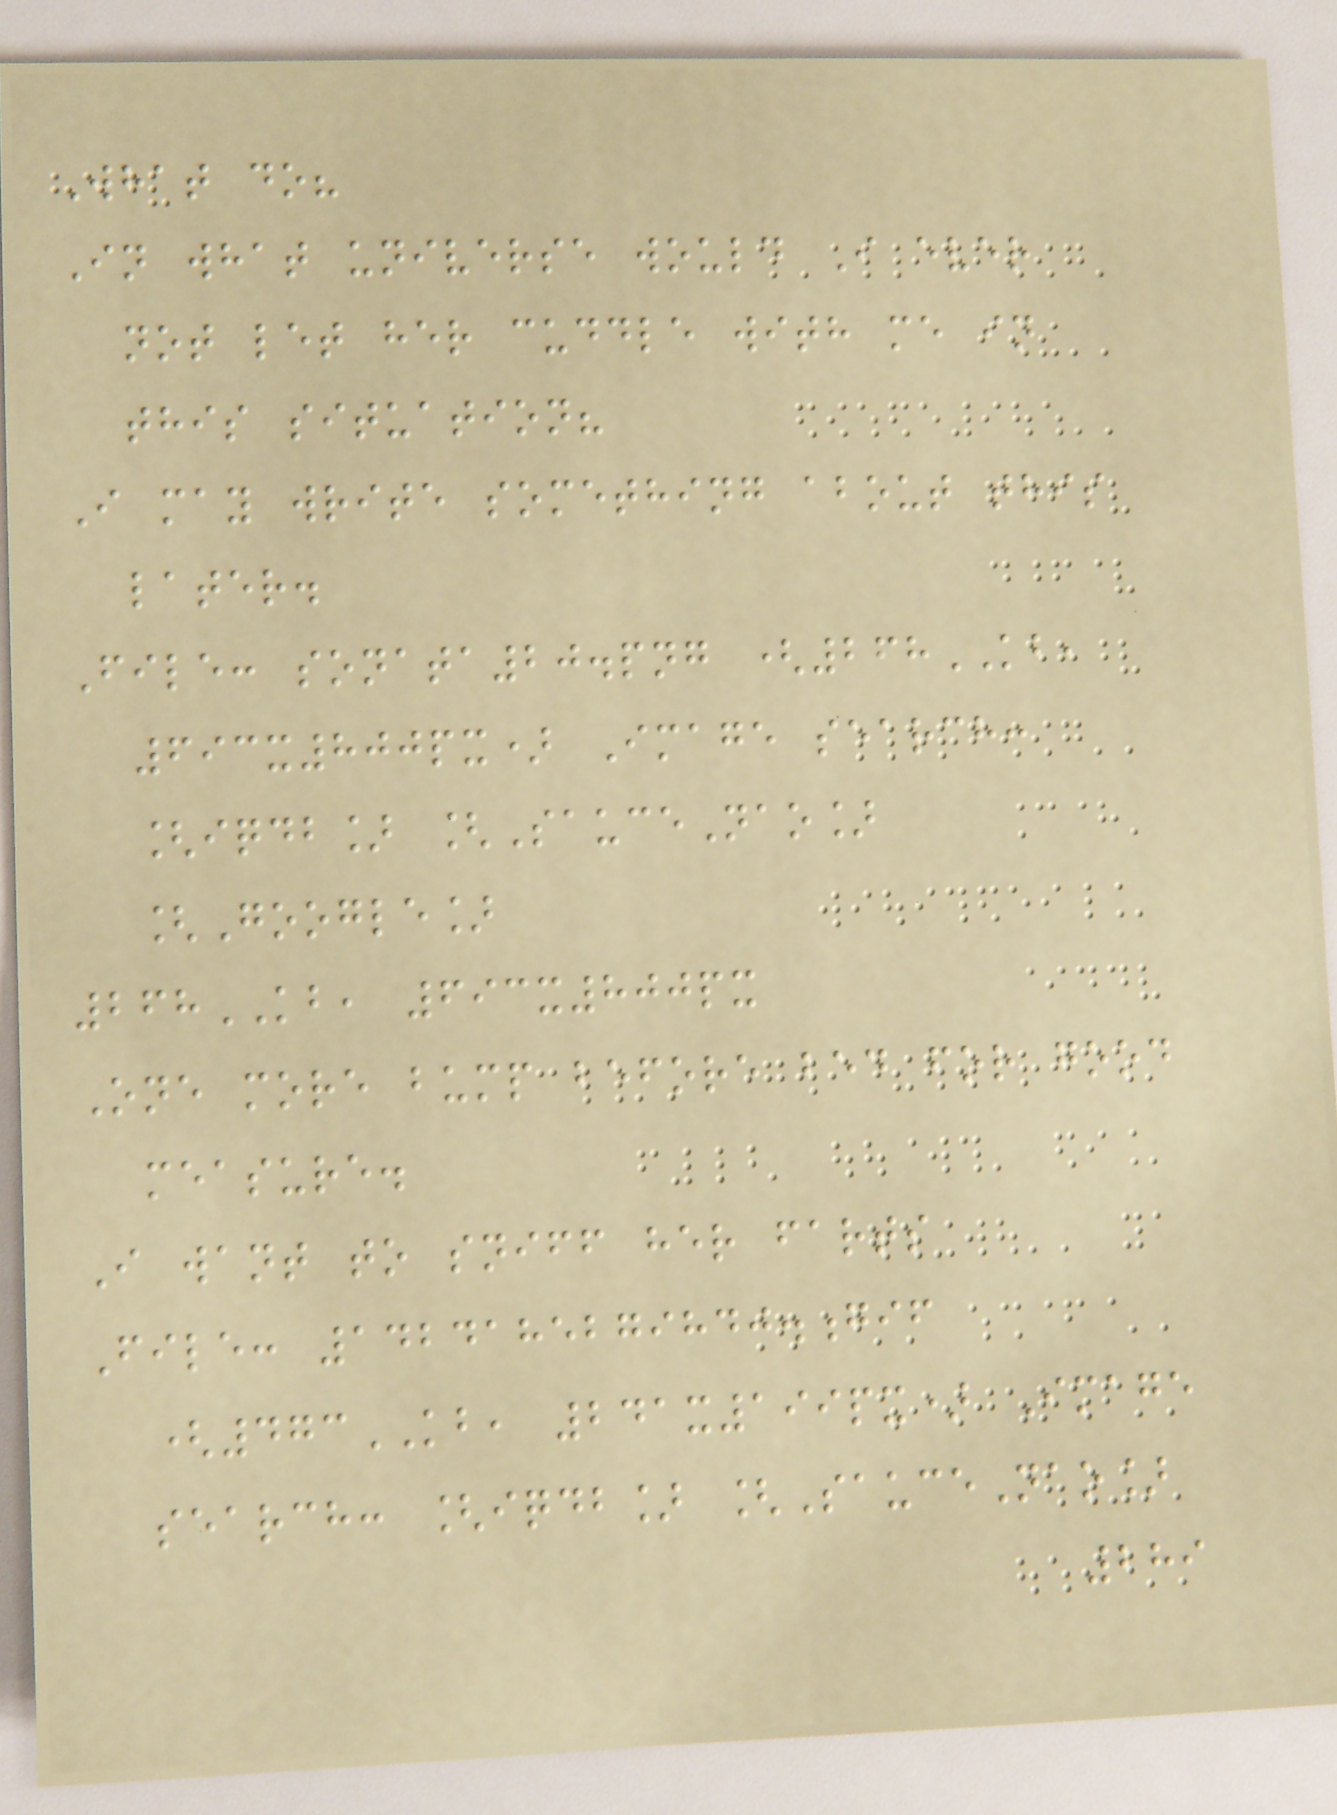What do?
In what universe would I ever
not let her cuddle with me in
this situation?
I may write something about this
later.
File: sonata20.png (268KB,
693x800px) Image search:
[iqdb] [SauceNao]
[Google]
268KB, 693x800px
One more bump before bed for good
measure.
I want to sniff her farts
File: 1424185279840.gif
(473KB, 241x199px) Image
search: [iqdb] [SauceNao]
289
